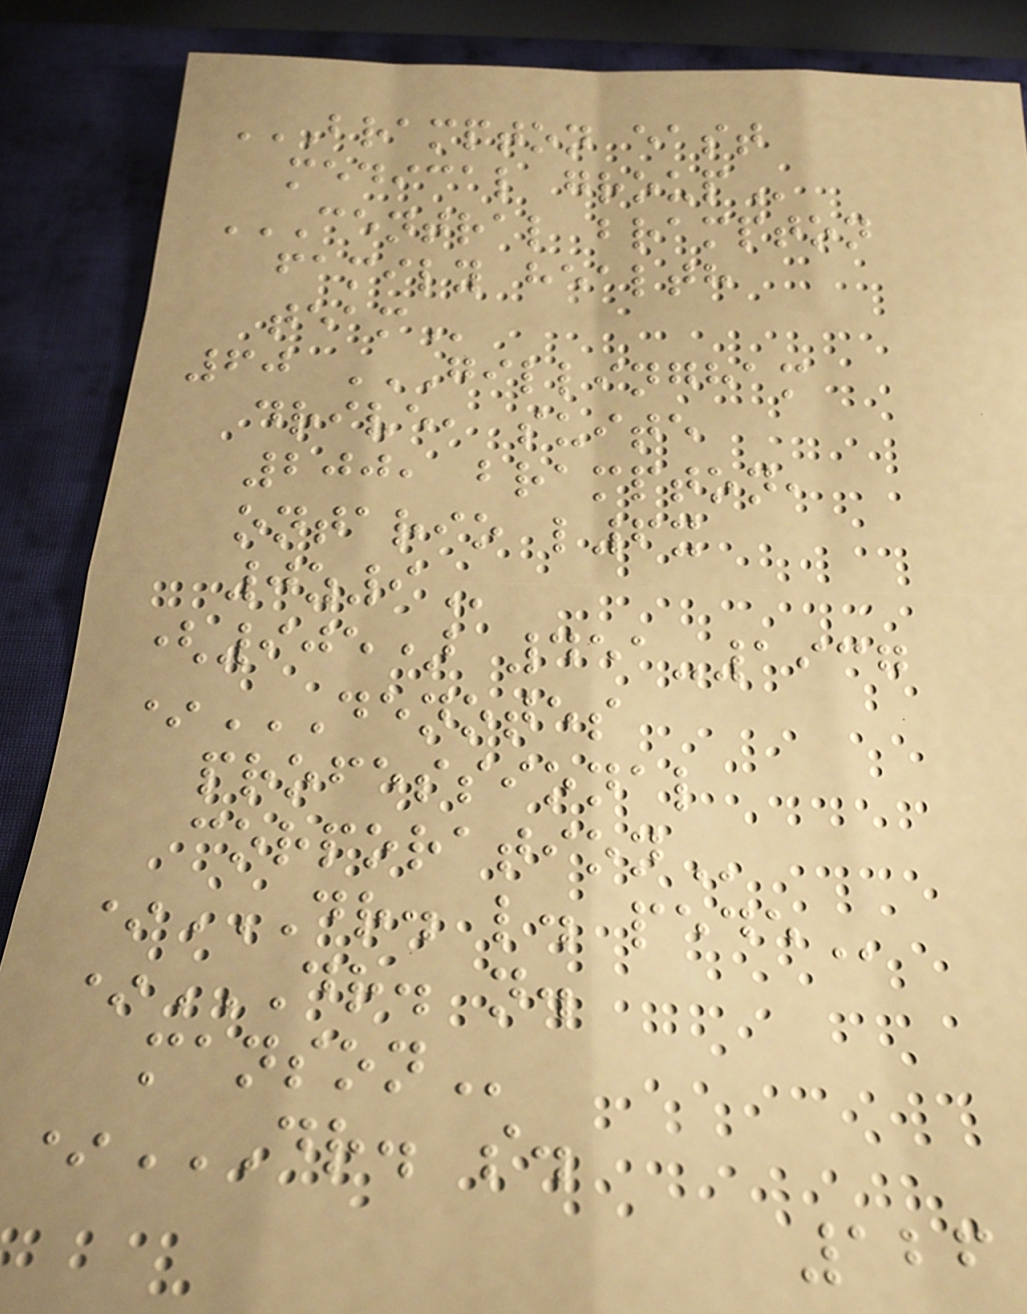BRAMPTON EAST
MEDICAL GROUP
CENTRAL BRAMPTON
FAMILY HEALTH
TEAM
60 GILLINGHAM
DRIVE, SUITE
200, BRAMPTON,
ONTARIO L6X
0Z9
(905) 451-1937
*DENOTES
PROFESSIONAL
CORPORATION
*DR. L. PEDE
*DR. N.
MANSON
*DR. S.
126
